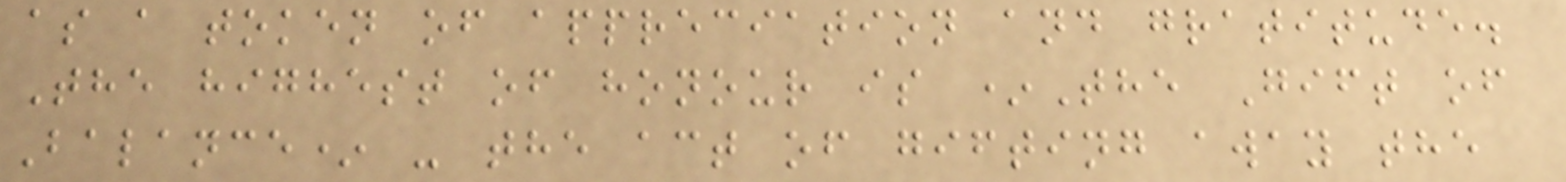as a token of appreciation and gratitude.
The highest of honour is *The Gift of
Balance* - the act of gifting away the
